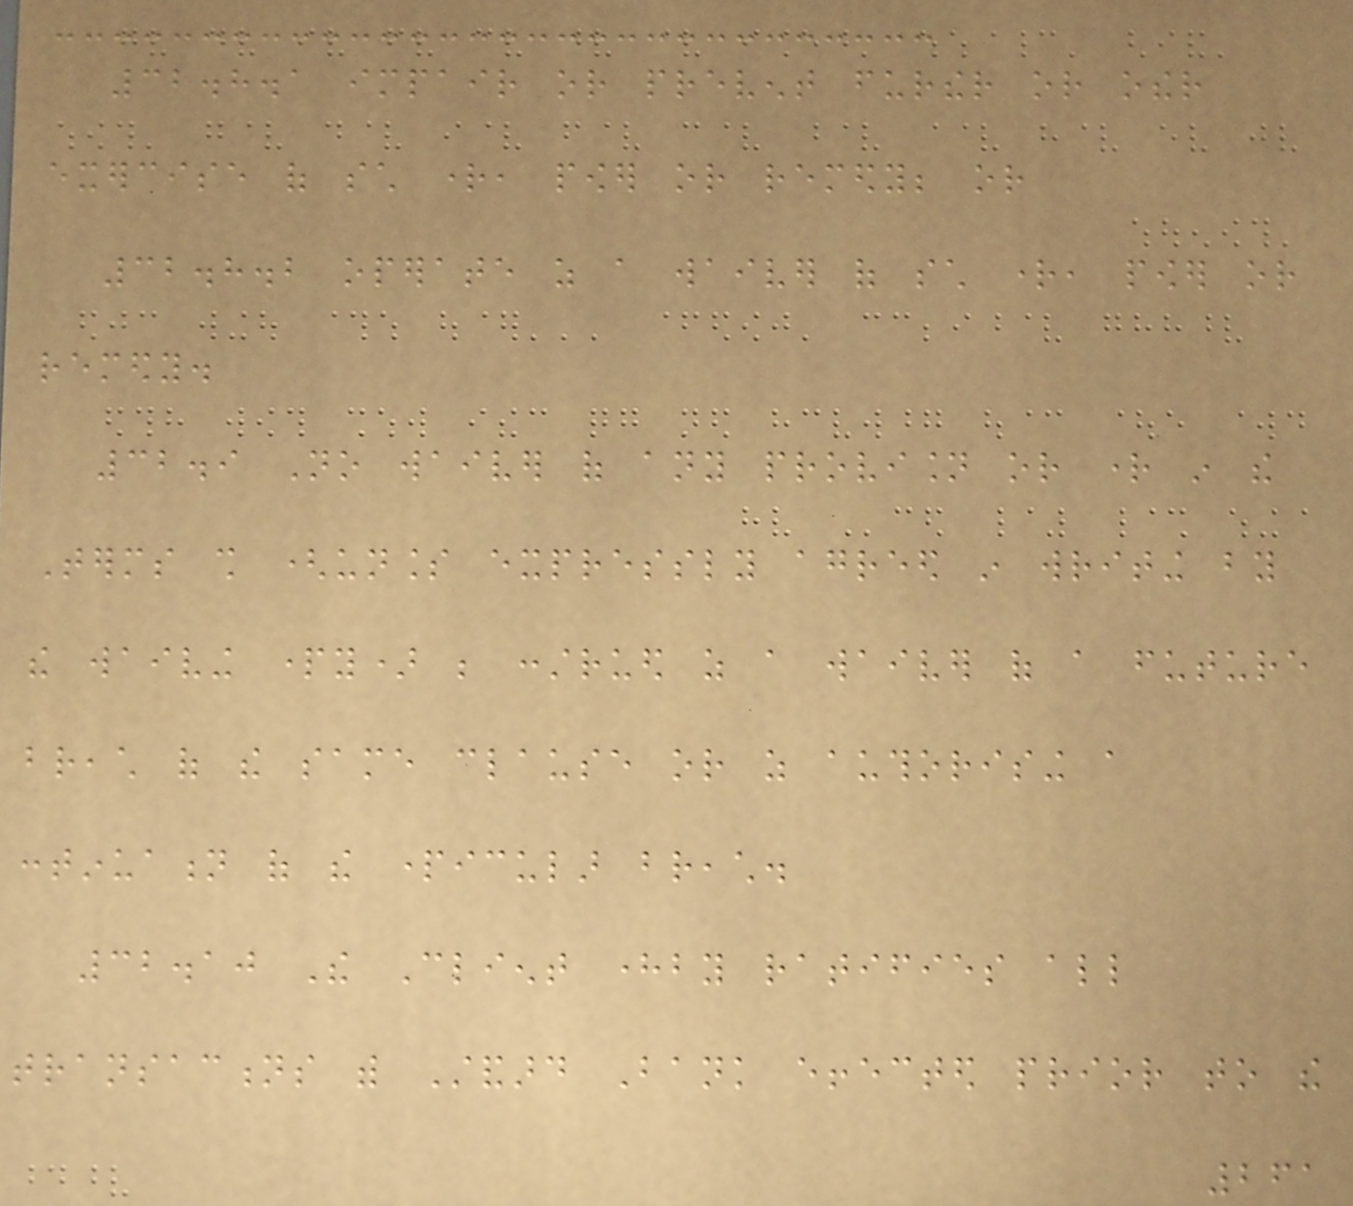32.8.1 impair or prevent further or other
exercise of such right, power or remedy; or
32.8.2 operate as a waiver of such right, power or
remedy.
32.9 No waiver of any provision or right in the
Terms shall (unless expressly agreed in writing by
the waiving party) be construed as a waiver of a future
breach of the same clause or as authorising a
continuation of the particular breach.
32.10 The Client hereby ratifies all
transactions with Standard Bank effected prior to the
261
